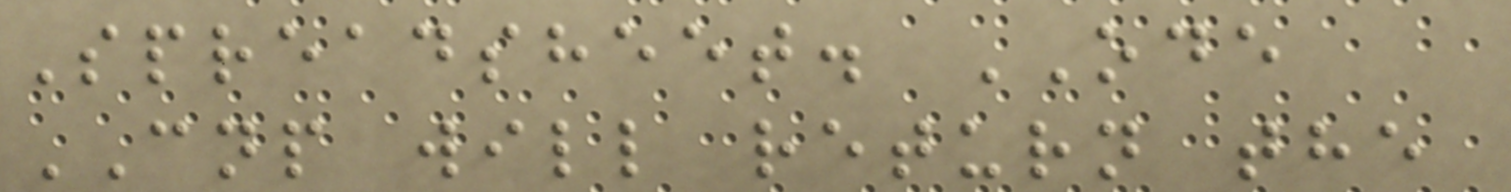Spreadsheet. ODE
CNP will return the
